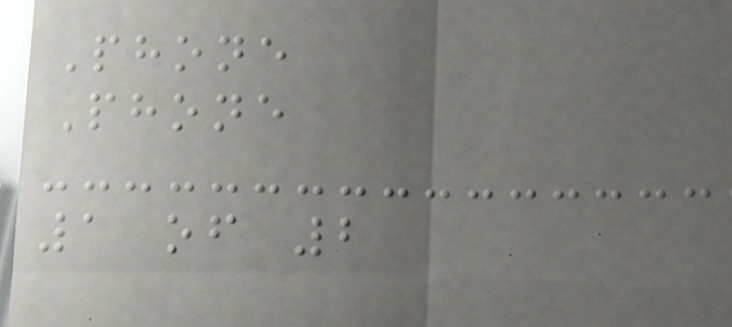Phone
Phone
1 of 2
